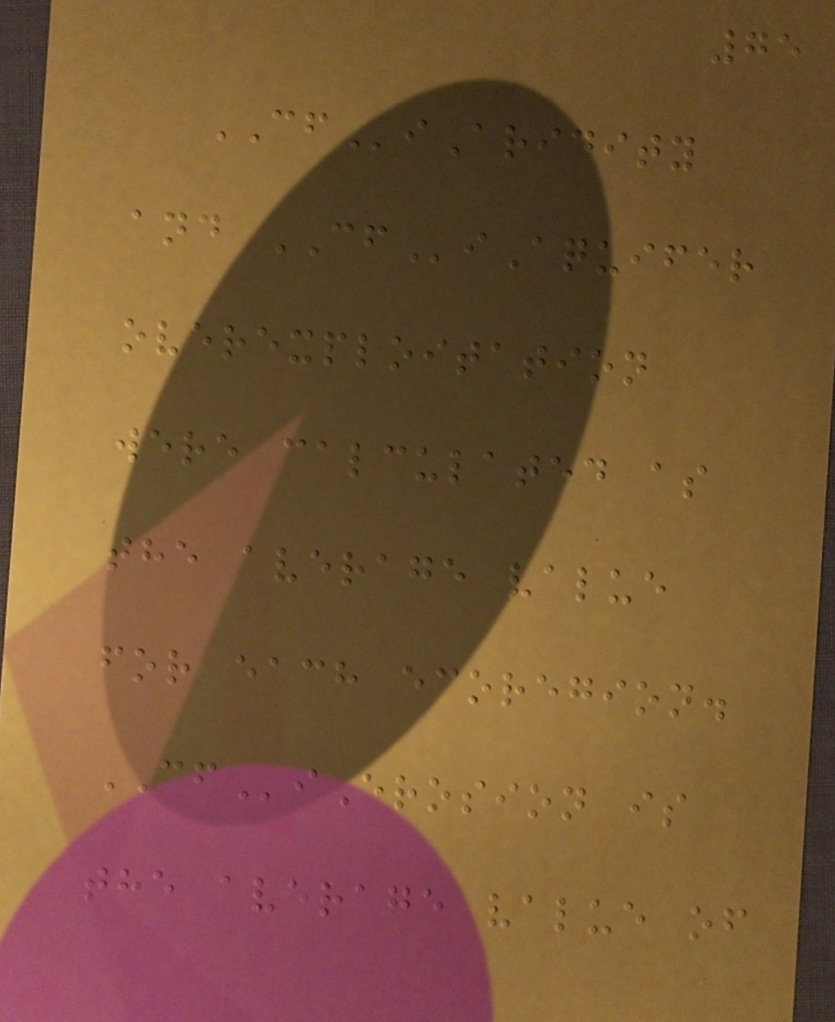75
CFiAridity
and CFiAquifer
overexploitation
were calculated as
the average value
for each ecoregion.
CFiErosion is
the average value of
